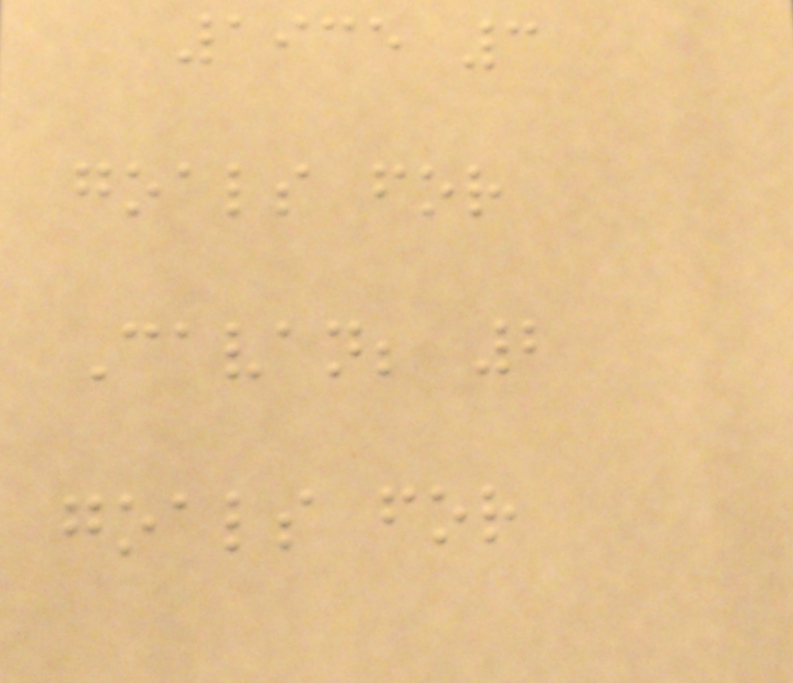1935 3
goals for
Cavan; 2
goals for
